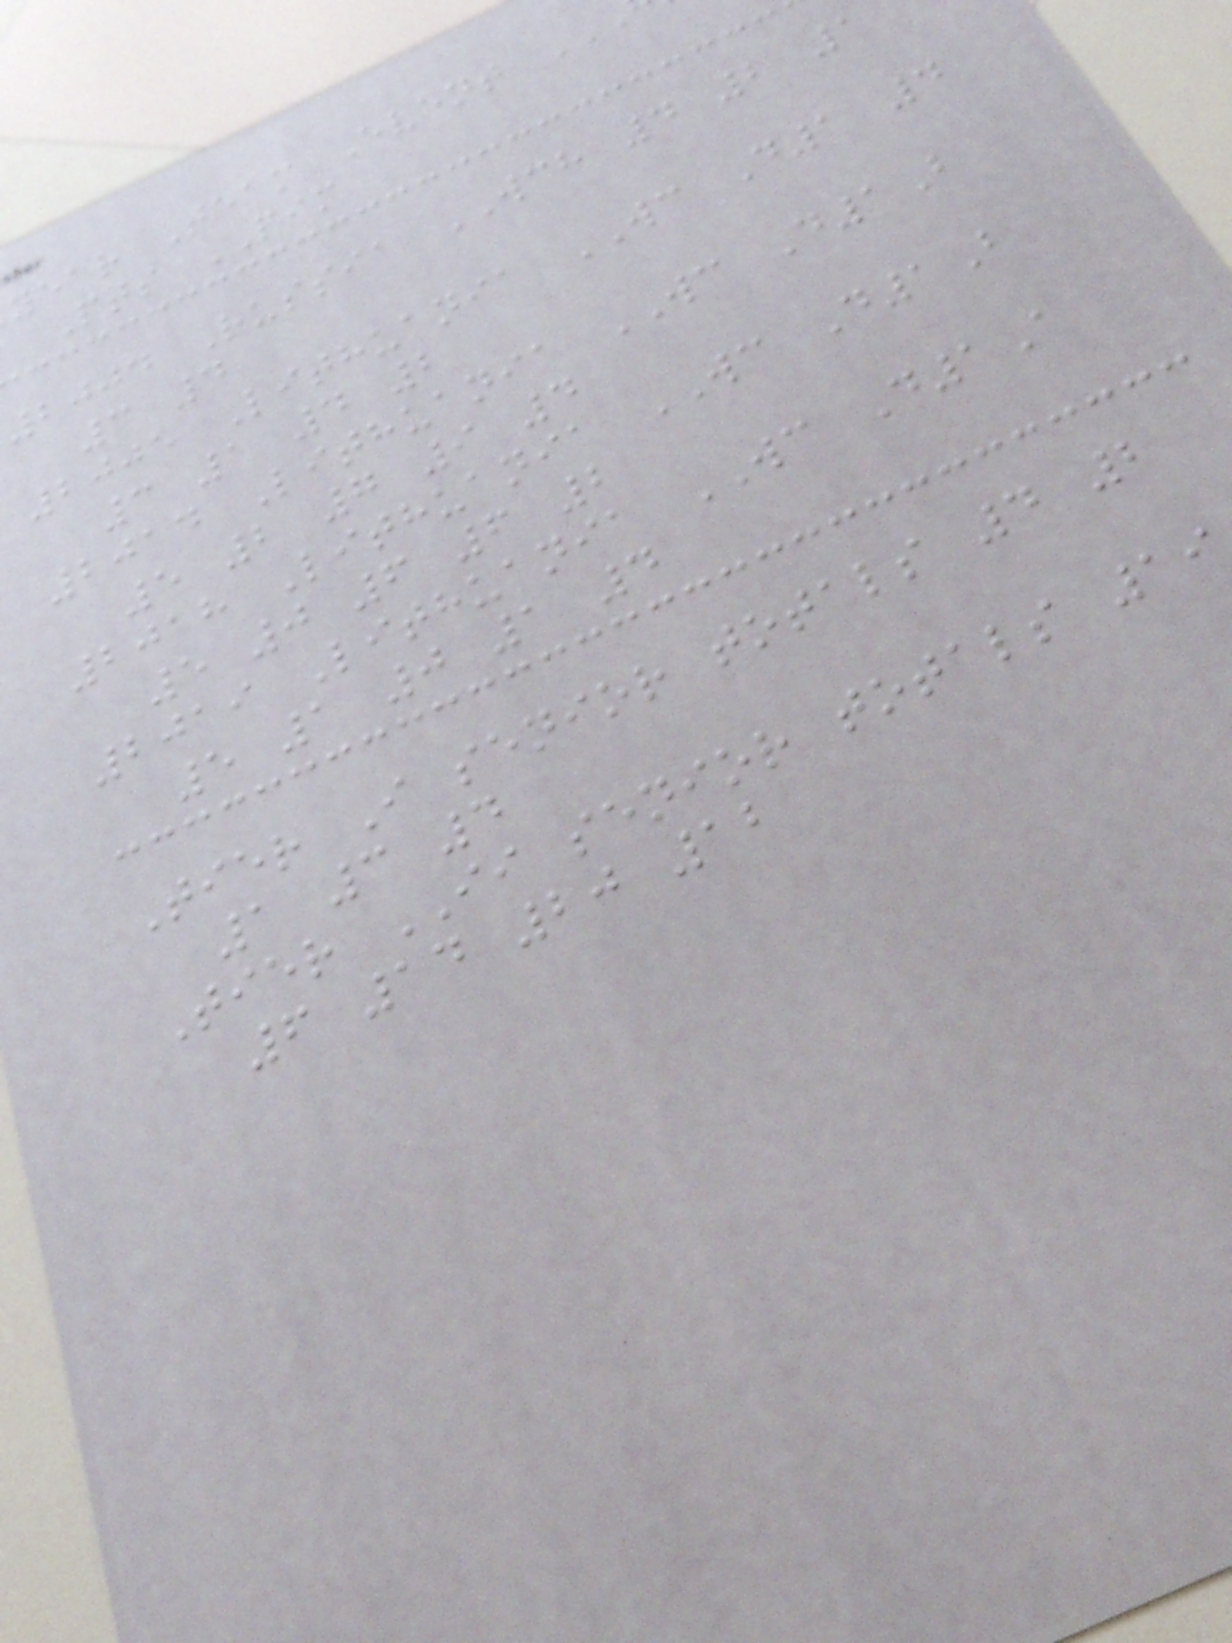year Team Event
Pts PIM
2004 Russia WCH 4 2 1
3 4
2005 Lithuania WC D1 4
3 1 4 2
2014 Lithuania WC D1B
5 2 7 9 4
2018 Lithuania WC D1B
5 0 6 6 2
2019 Lithuania WC D1A
5 1 0 1 4
Tier I senior totals 4 2
1 3 4
Tier II senior totals 19
6 14 20 12
